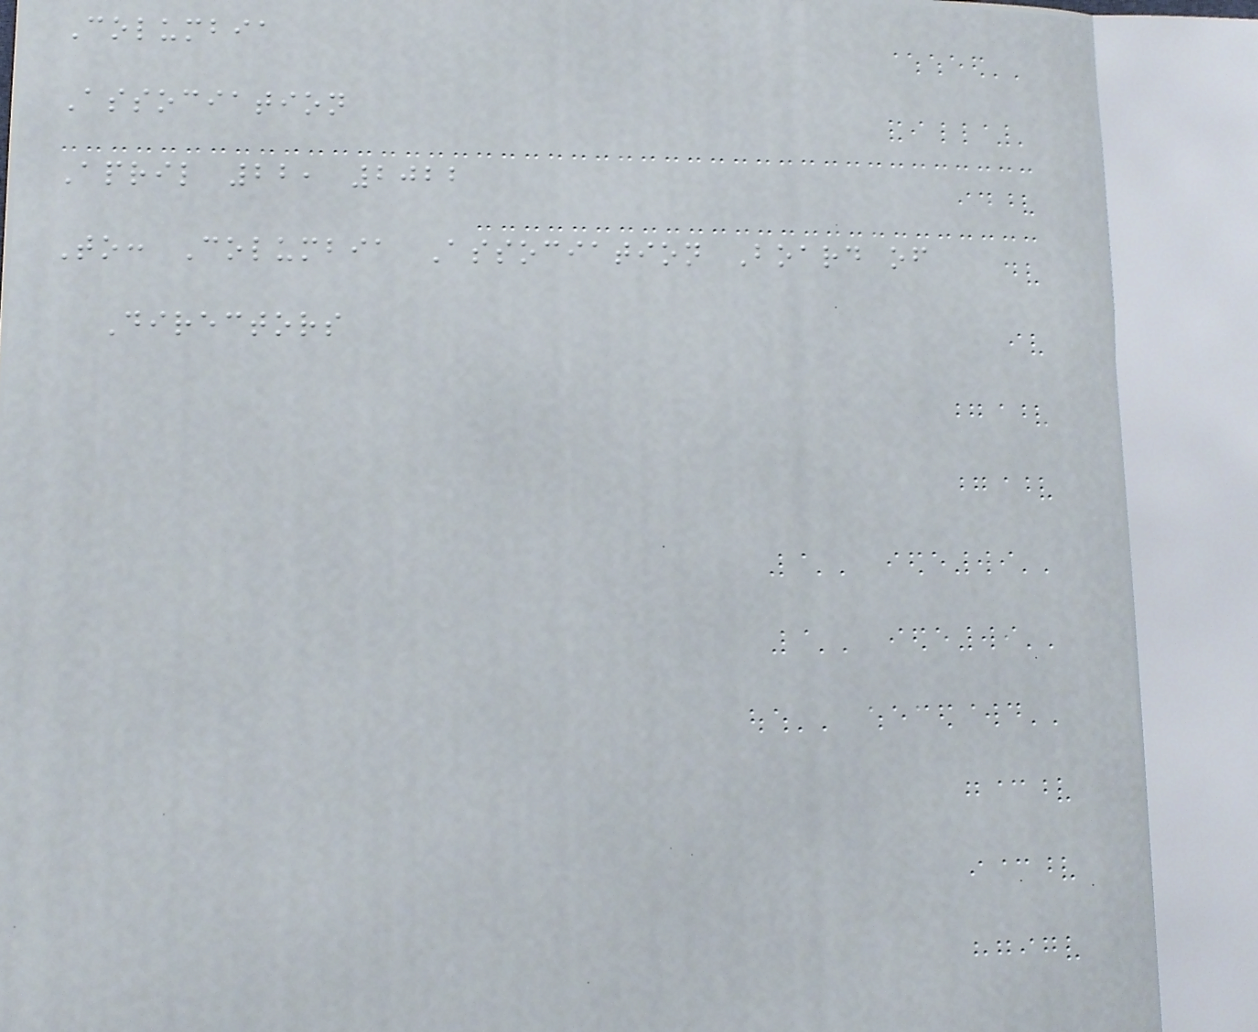Columbia
Association
April 22, 2022
To: Columbia Association Board of
Directors
